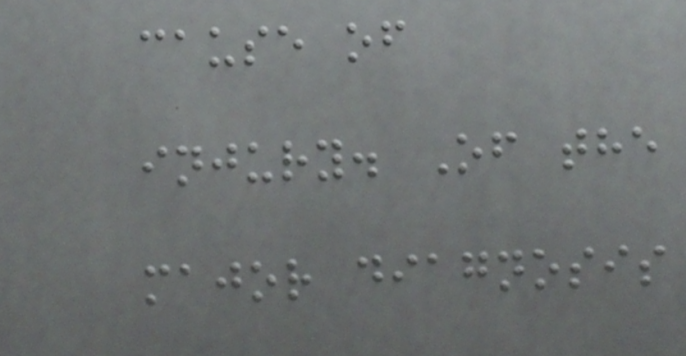cause of
injury. Of the
major diagnosis
